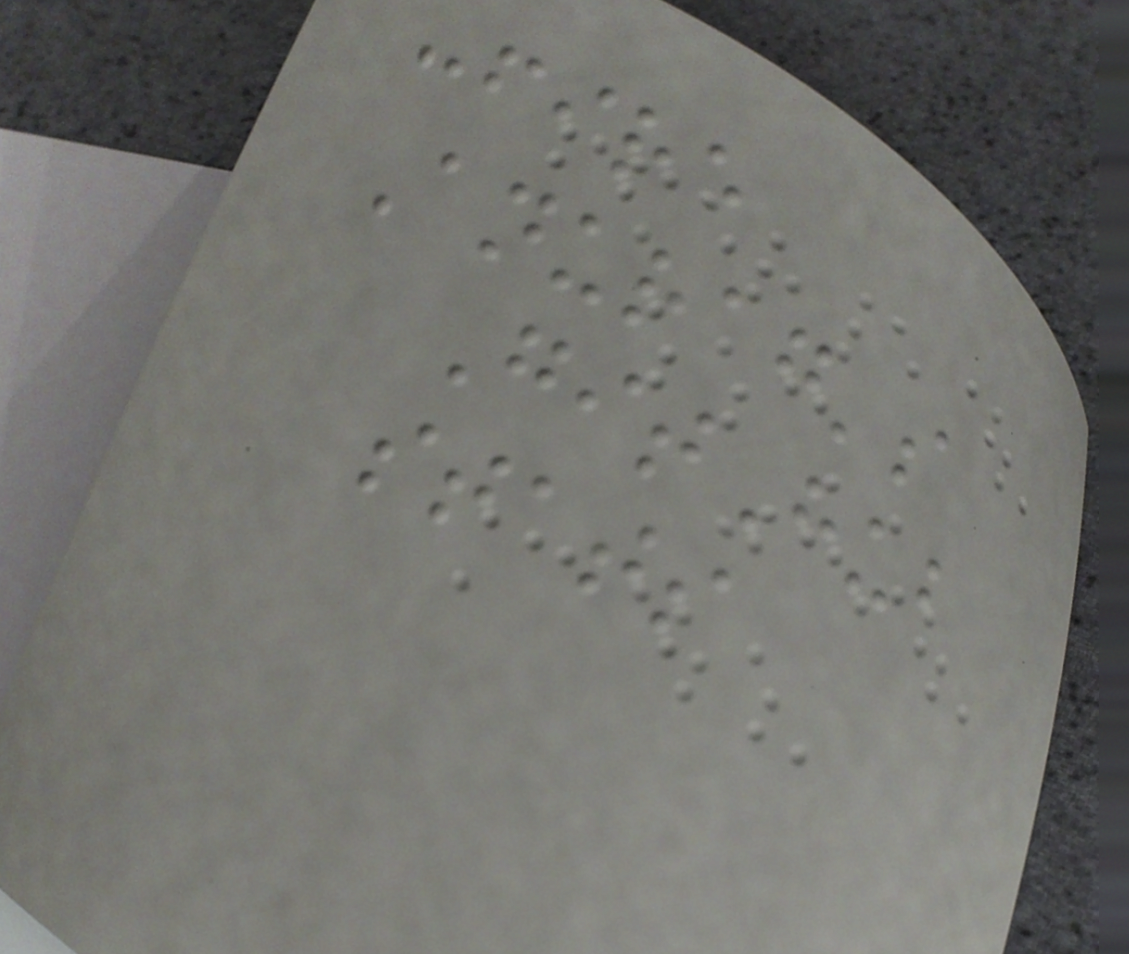:fire
Anurag's
GitHub
stats
